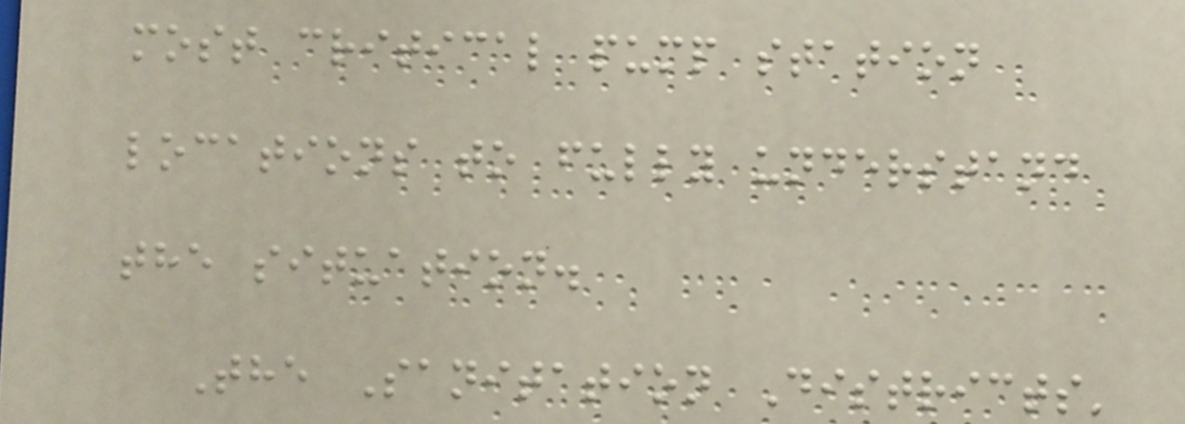most critical pump station
locations to fully understand
the situation.
The Sanitation Districts'
